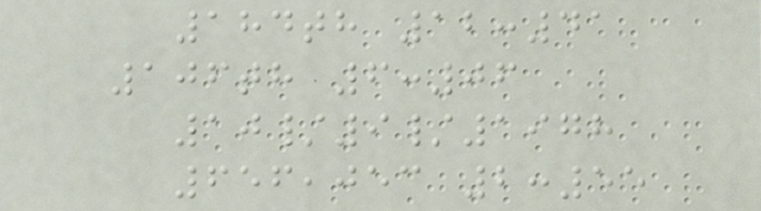184th 12:41
106th 6:06
10/9/1978
656,053 2:55
